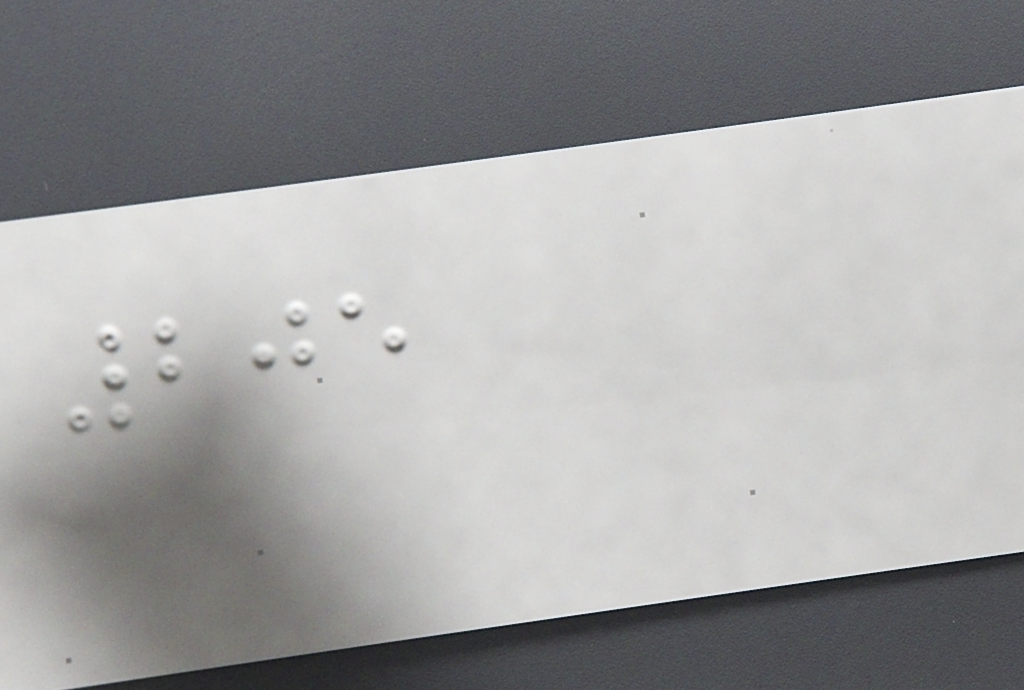205
